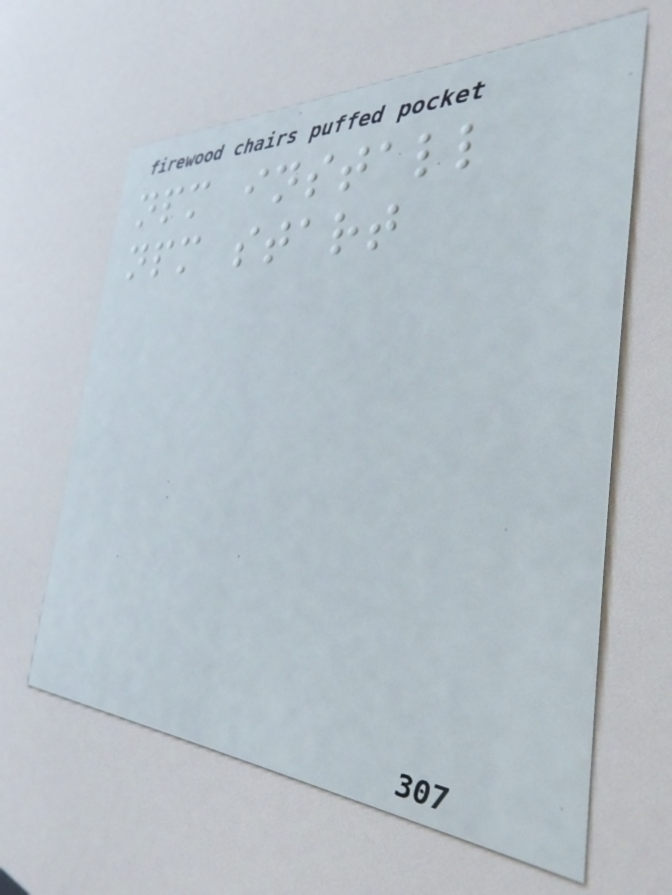npm install
npm start
